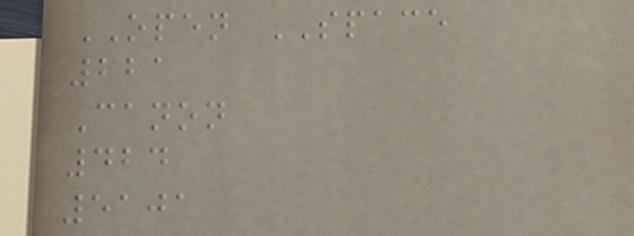OPEN SPACE
221
Canon
424
5101
